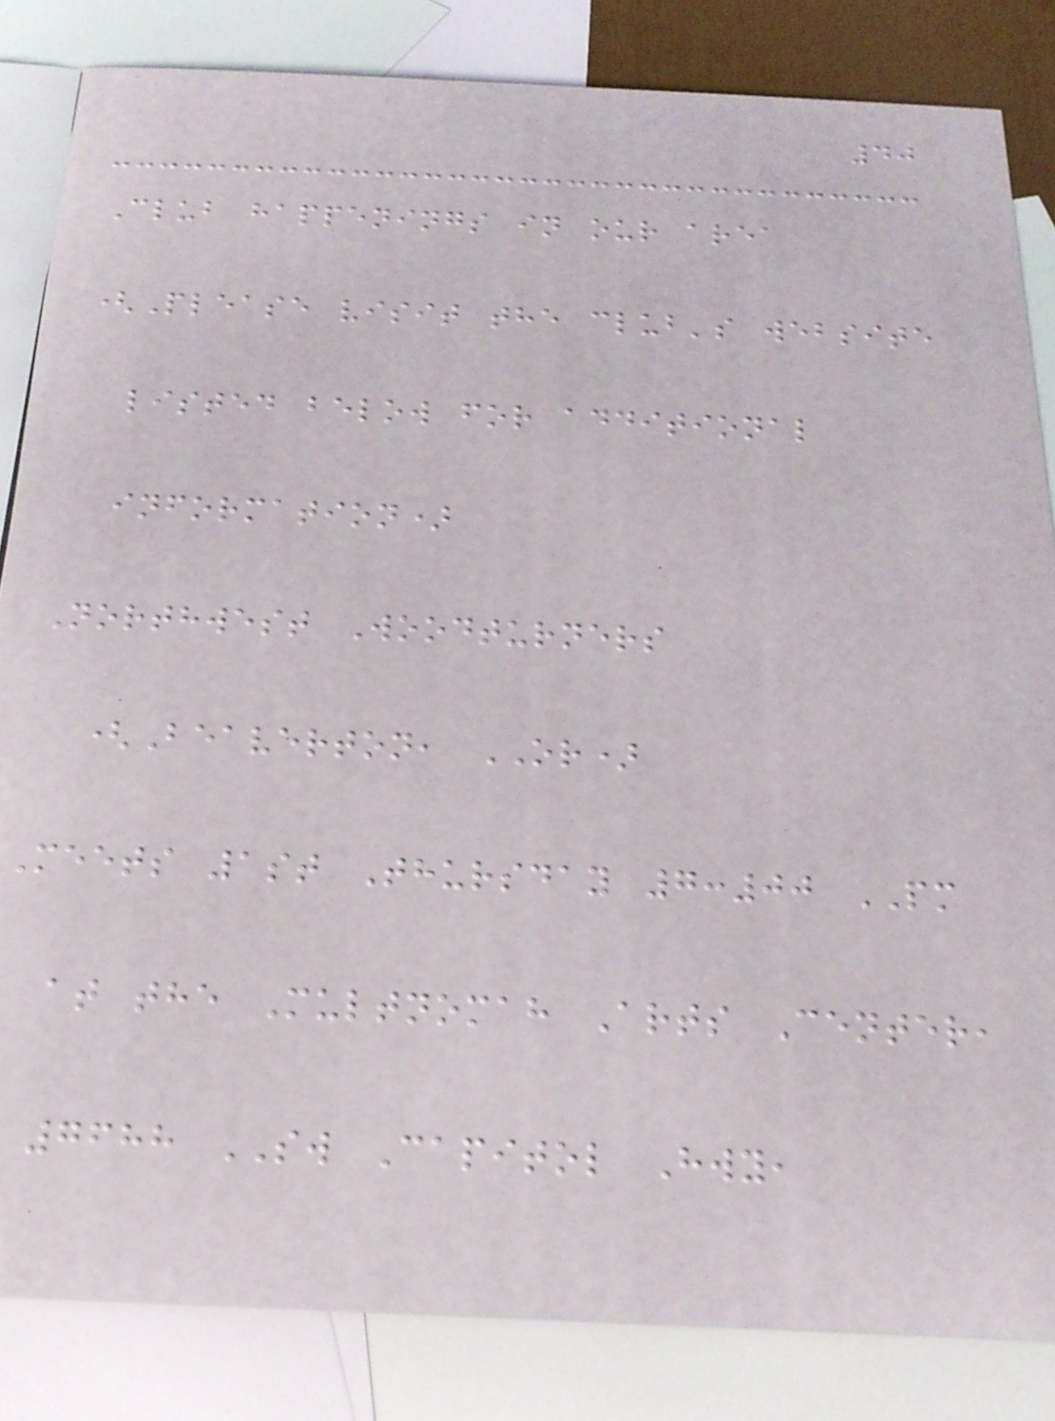40
Club happenings in our area
(Please visit the club's website
listed below for additional
information)
Northwest Woodturners
(Beaverton, OR)
Meets 1st Thursday 7:00 PM
at the Multnomah Arts Center,
7688 SW Capitol Hwy,
